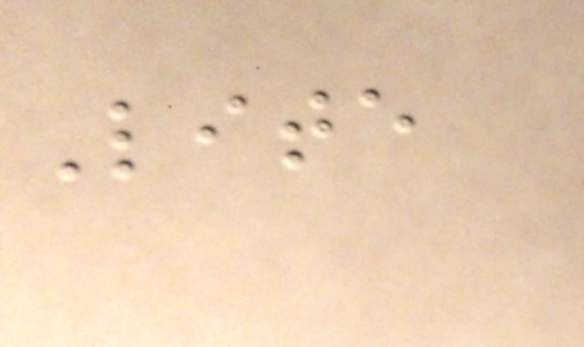Lite
